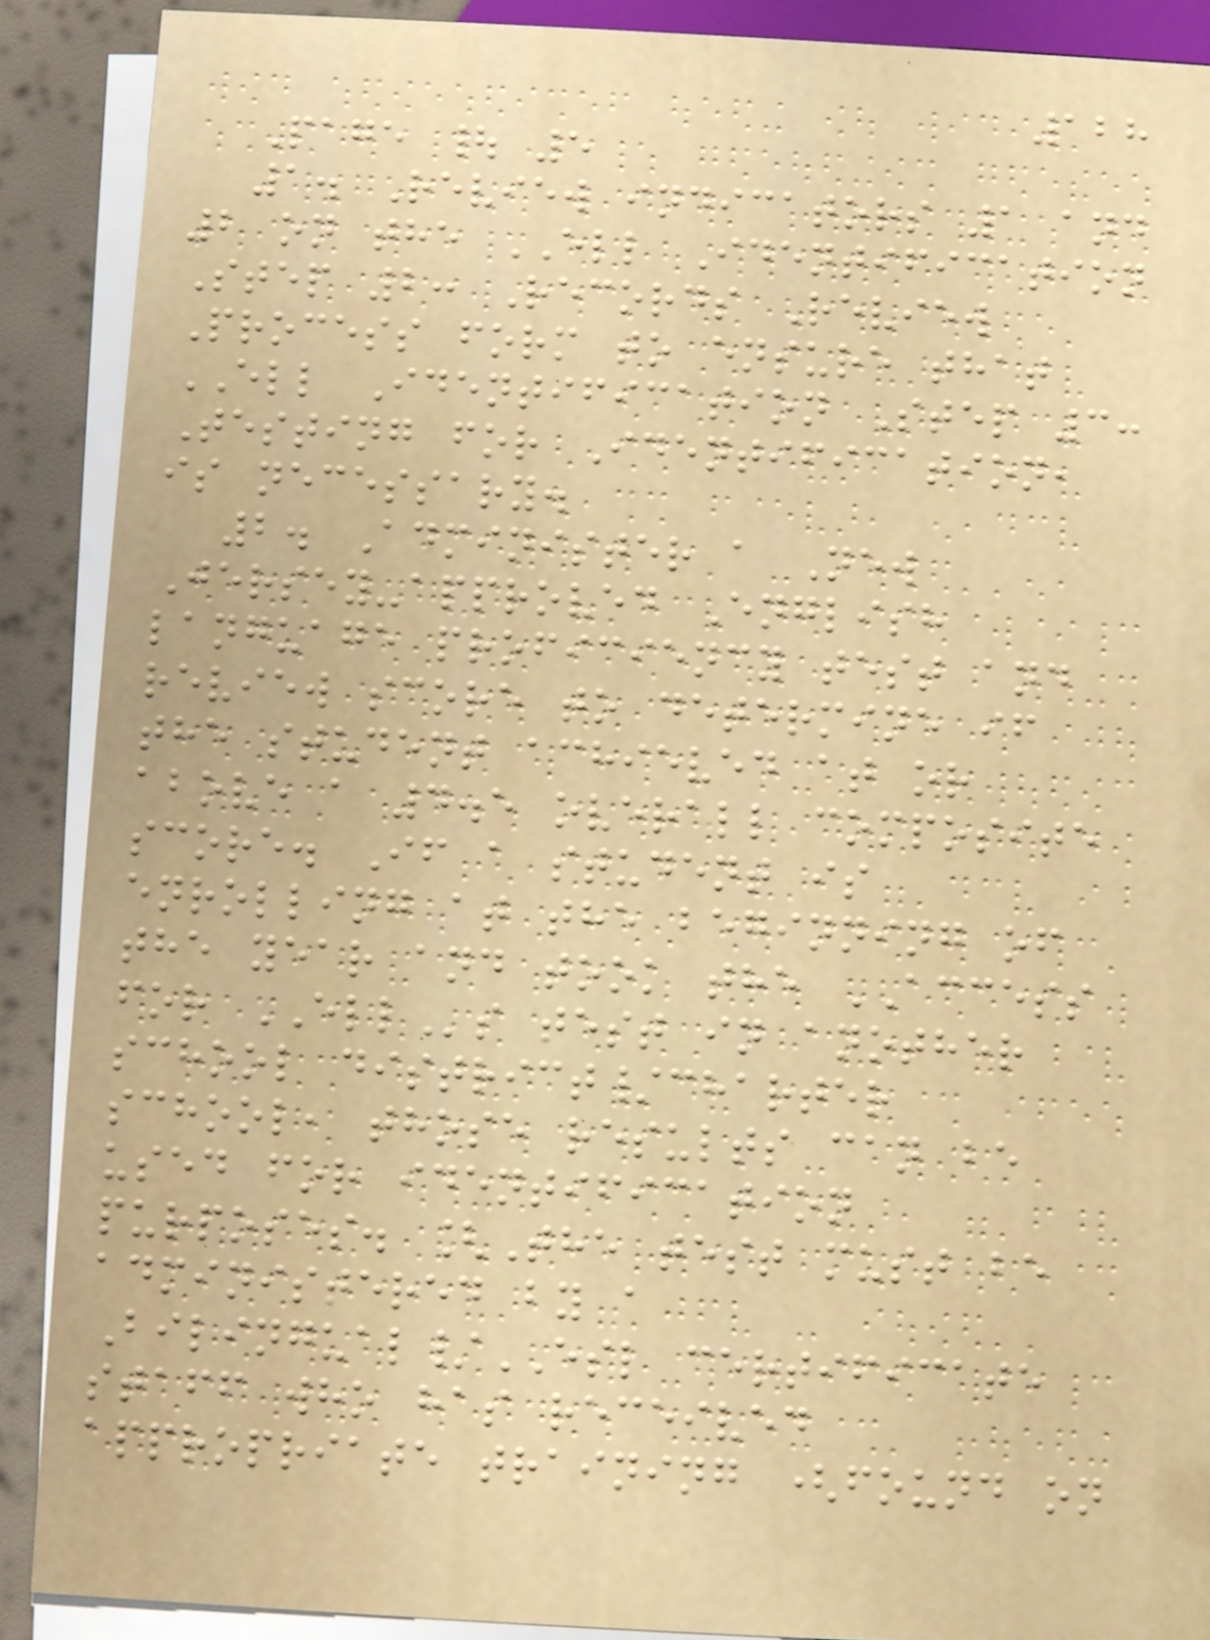128
Page | 5
1. Review indicators 1 and
2 on the ELL Identification
Step 2: Records Review
Process form to ensure that
ELL Identification Step 3:
Testing for Identification,
is necessary.
2. Administer a New
Jersey-approved English
language proficiency test and
review score to determine if
the student achieved at or
above a 4.5 overall composite
score. If a student is
enrolling at the beginning of
the year and took the ACCESS
for ELLs test in another
school district/charter
school, those results can be
used for identification
purposes. [The test must be
administered by a
Bilingual/ESL certificate
staff who has received
appropriate training (found on
